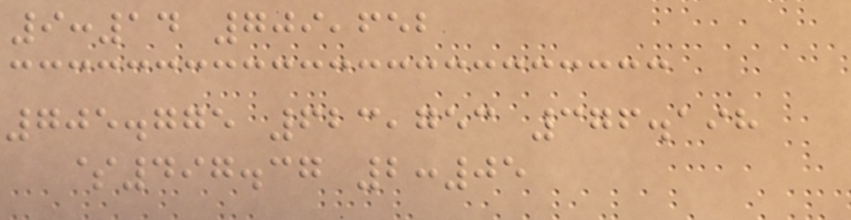9:14 709,652
705.775 623,753 376.198
$497.37 2:05
